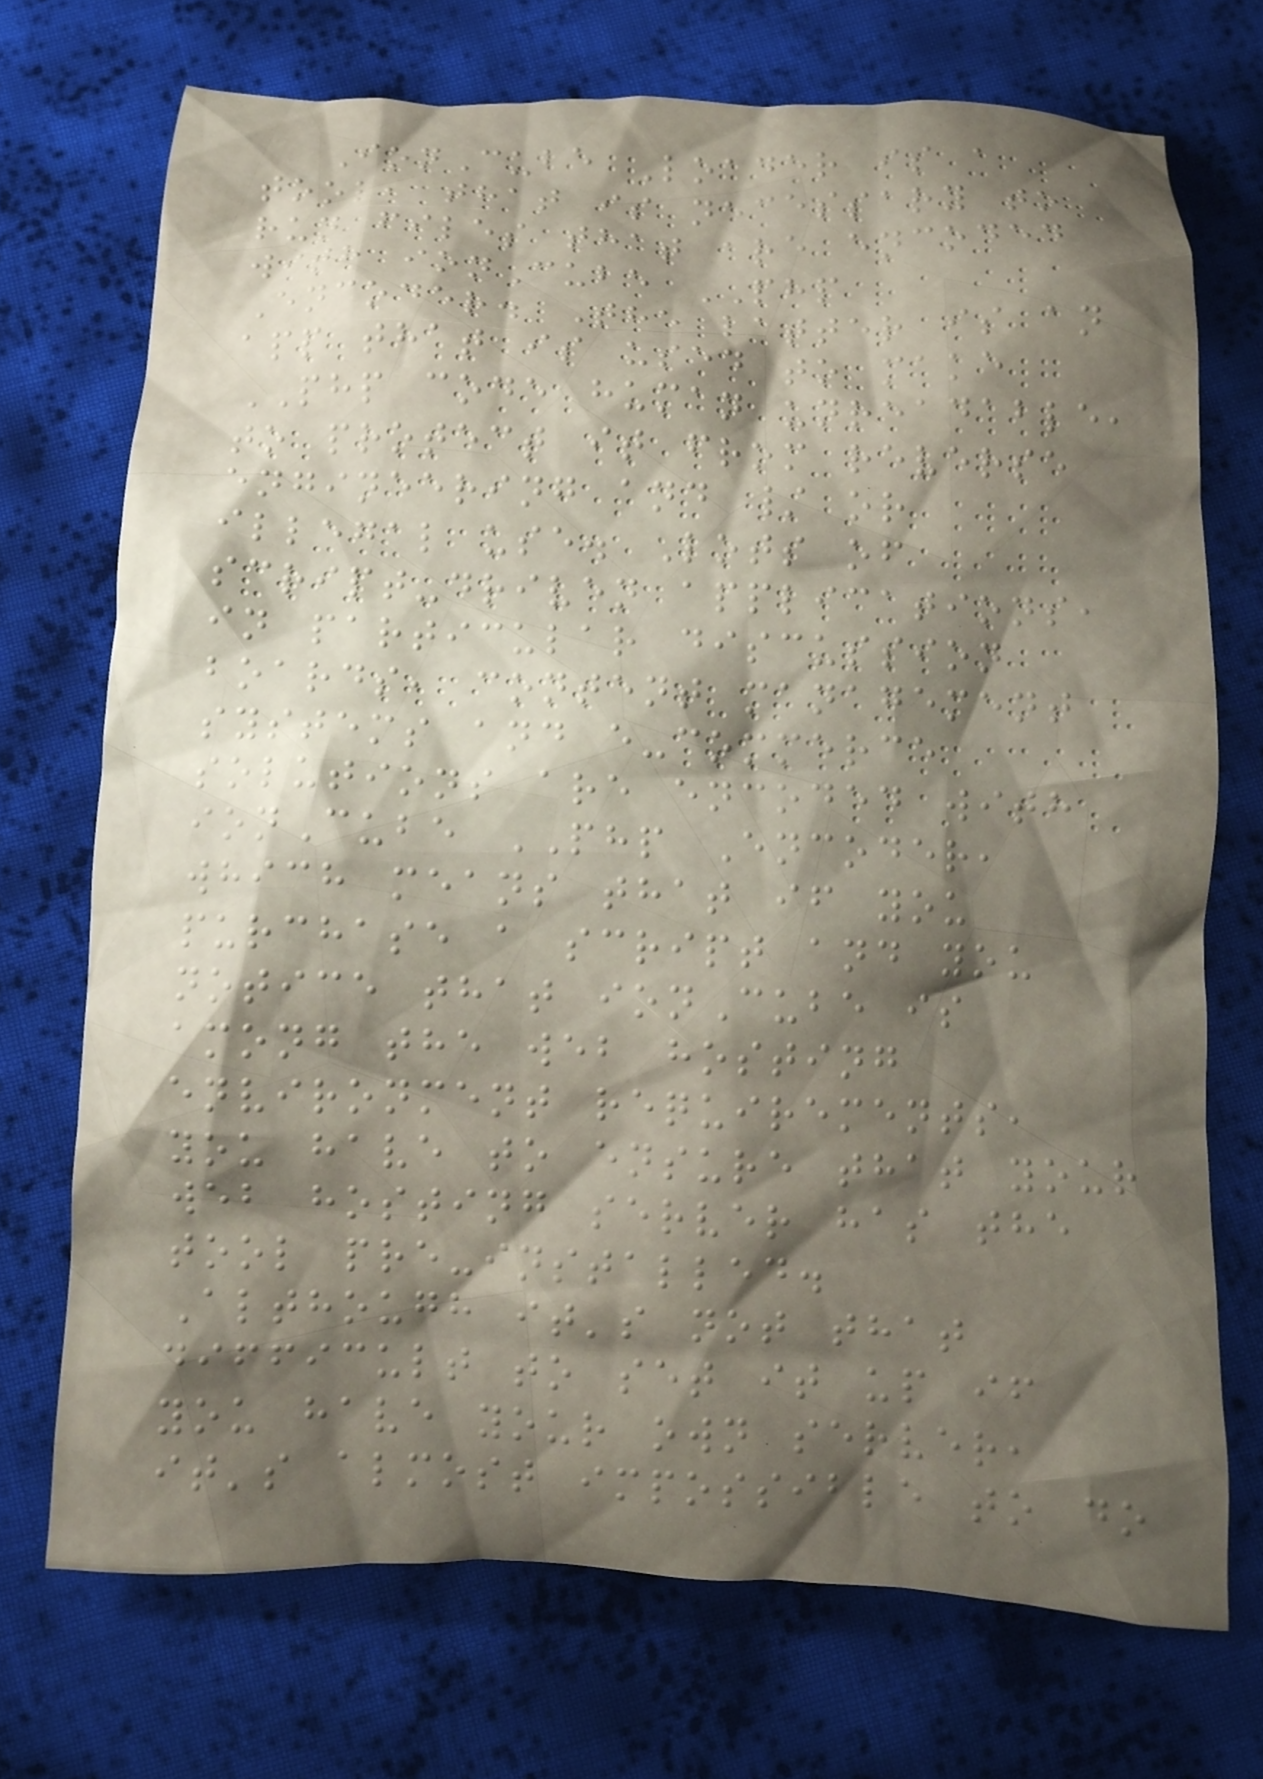IonCube Loader is a
tool, that is necessary to
run files that are encoded
with ionCube PHP
Encoder. The latter is an
app that is used to make
PHP code human unreadable,
to protect it from reverse
engineering and / or
illegal use. Lots of
script-driven applications,
in particular discussion
boards, content management
systems and e-commerce
solutions are encoded with
ionCube PHP Encoder,
which means that if you
purchase a script and you
notice that ionCube is
among the web hosting
environment requirements,
you have to ensure that your
web hosting server has the
tool pre-installed.
Although it's not that
difficult to set it up if
you have your own server,
it's almost impossible to do
